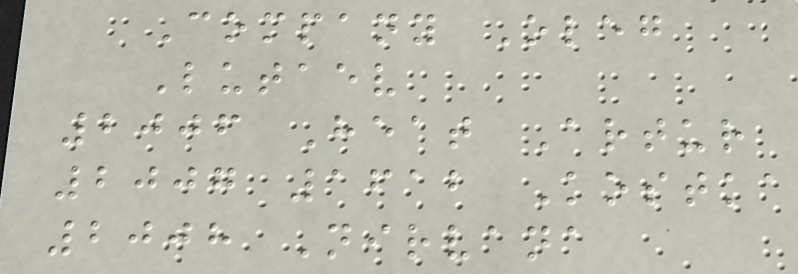Company Oleg
Lutaev
2006 Heat Artur
2007 1612 Kostka
2008 Nirvana
